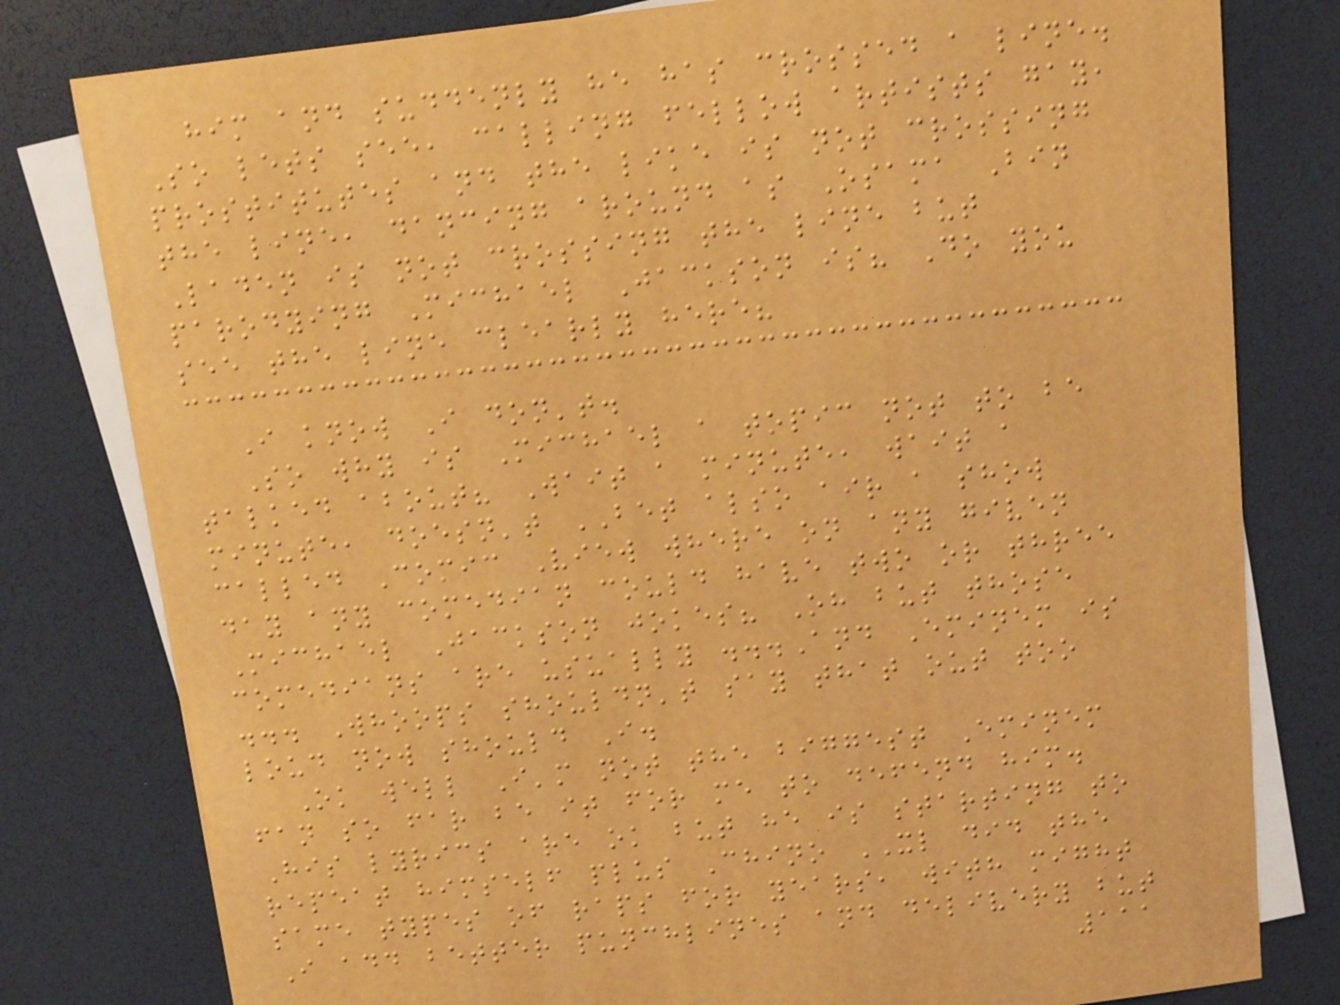him and suddenly he has crossed a line.
So lets see, calling fellow artists gay,
prostitutes and the like is not crossing
the line, dancing around as Osama Bin
Laden is not crossing the line but
parodying Michael Jackson is? Do you
see the line clearly here?
I know I don't.
So why is Michael a topic not to be
talked about? Wait a minute, wait a
minute, doesn't BET also air a show
called Comic View where on any given
day any comedian could have two or three
Michael Jackson jokes? Oh but those
comedians are usually ...And Eminem is
... Whoops shouldn't say that out too
loud now should I.
Ok well I'm not the biggest Eminem
fan so far be it for me to defend him.
His lyrics are ok but he is starting to
repeat himself plus Chino XL did the
same types of raps for years, with might
I add better punchlines and delivery but
111
